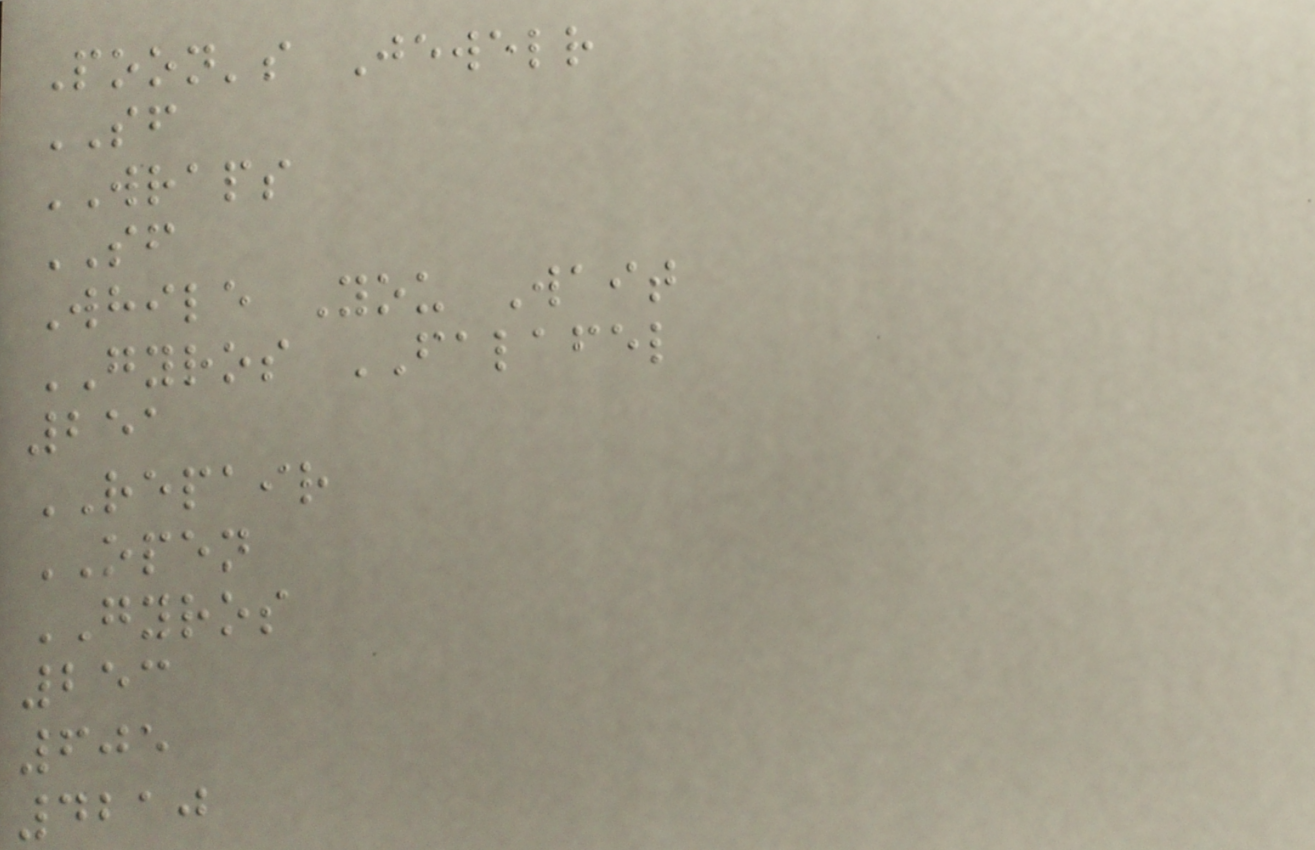Poon's Jewelr
SF
WRAPS
SF
While You Wait
GYROS FALAFEL
251
REPAIR
OPEN
GYROS
253
605
4210
